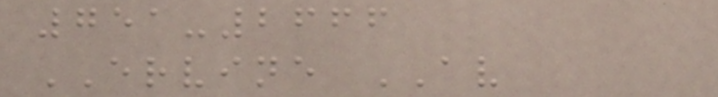751-2666
ERVINE AV
